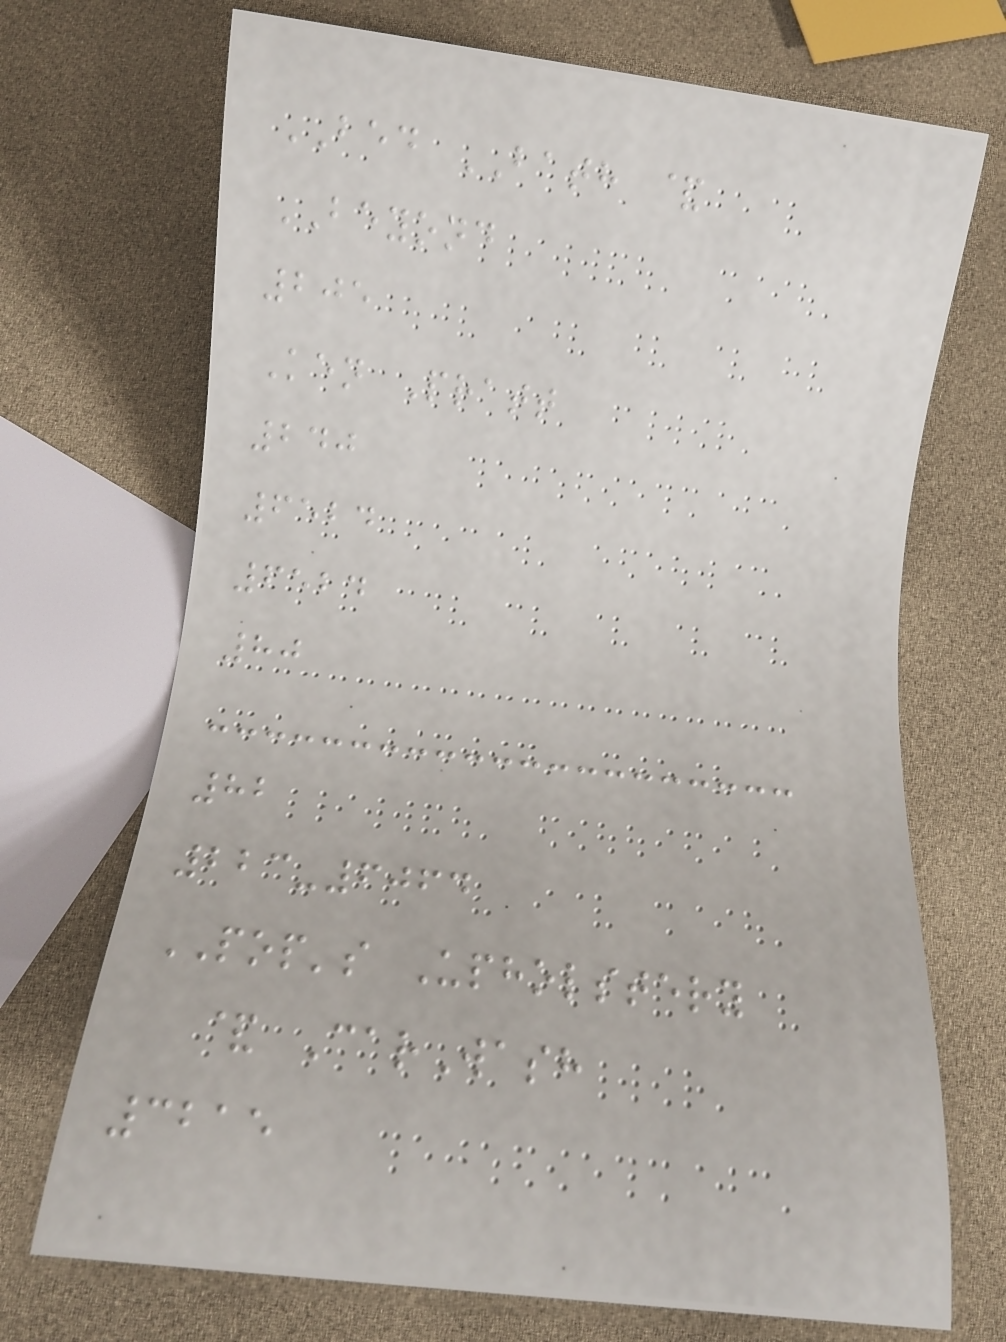BED BATH &
BEYOND
205
Ken Pratt
240
6524
6524
80
82
223-6064
POP's Upholstery
& CarWash
3215
